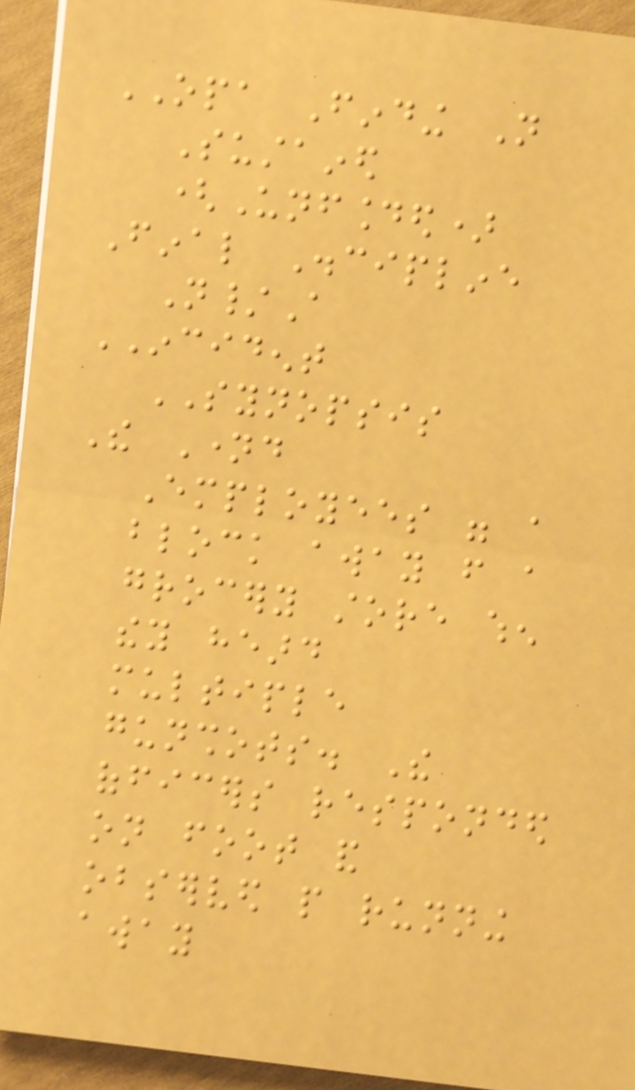OPA Finding Not
Sustained
(Unfounded)
Final Discipline
N/A
INCIDENT
SYNOPSIS
The Named
Employees were a
block away from a
grocery store when
they heard
multiple
gunshots. The
officers responded
on foot and
observed people running
away
